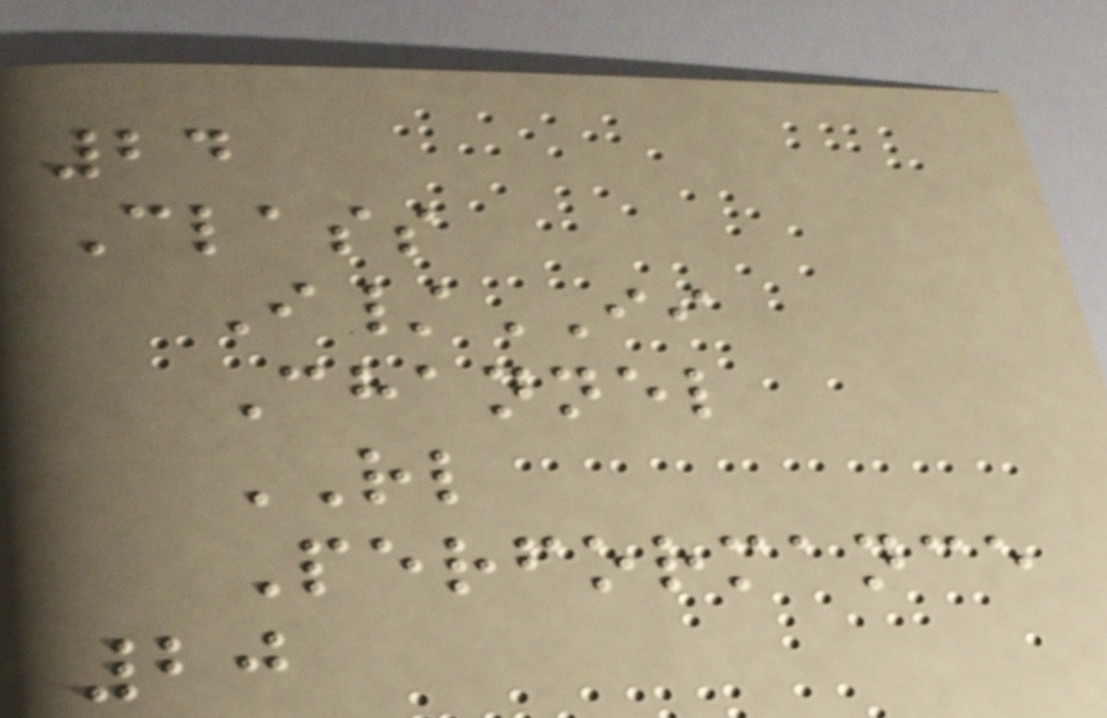24
Class
I/II
Channel
RL
Performance
20
